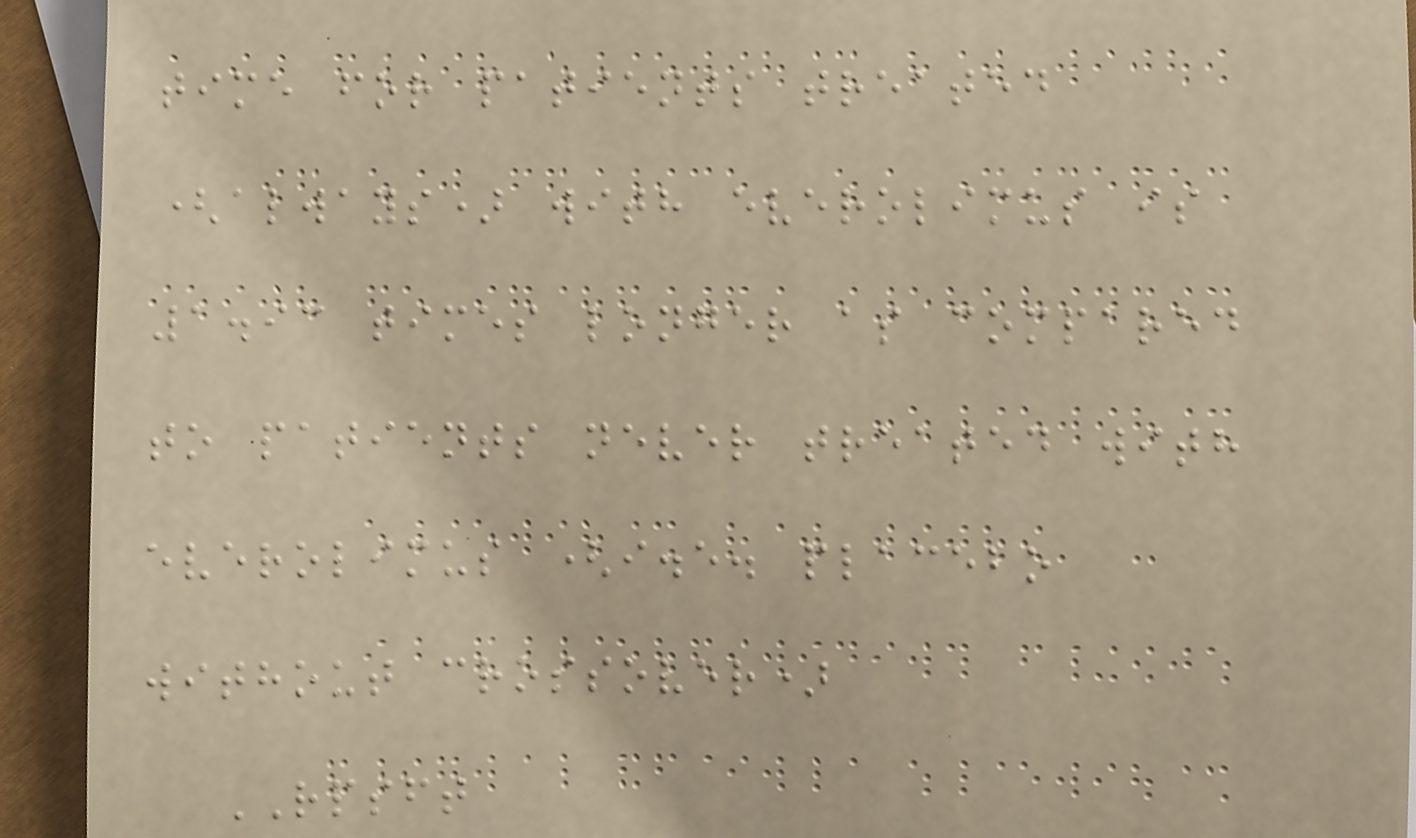time for patients treated
(always) with everolimus is
1.93 times longer as compared
to patients never treated with
everolimus (i.e. placebo
without crossover)
RPSFT
